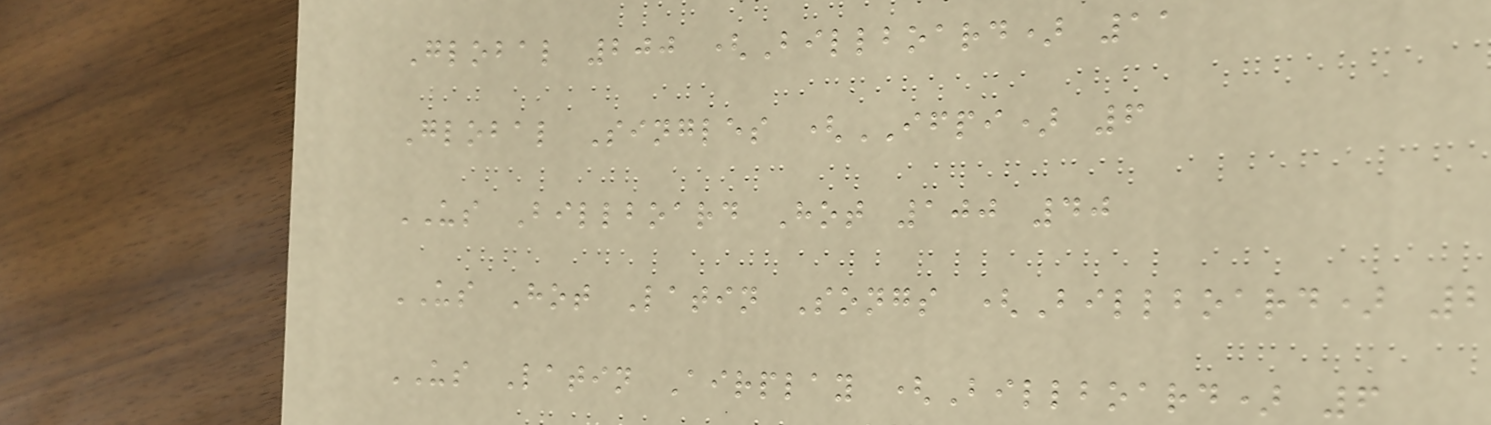Global 200 (Billboard) 11
Global Singles (IFPI) 6
US Billboard Hot 100 40
US Hot Latin Songs (Billboard) 2
US Latin Airplay (Billboard) 6
